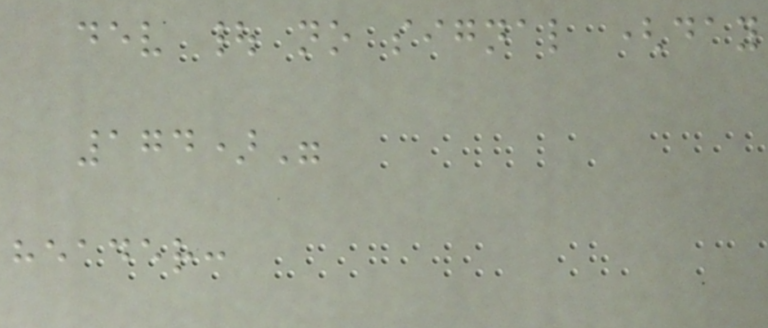dev | no signal (day
174)"
header:
